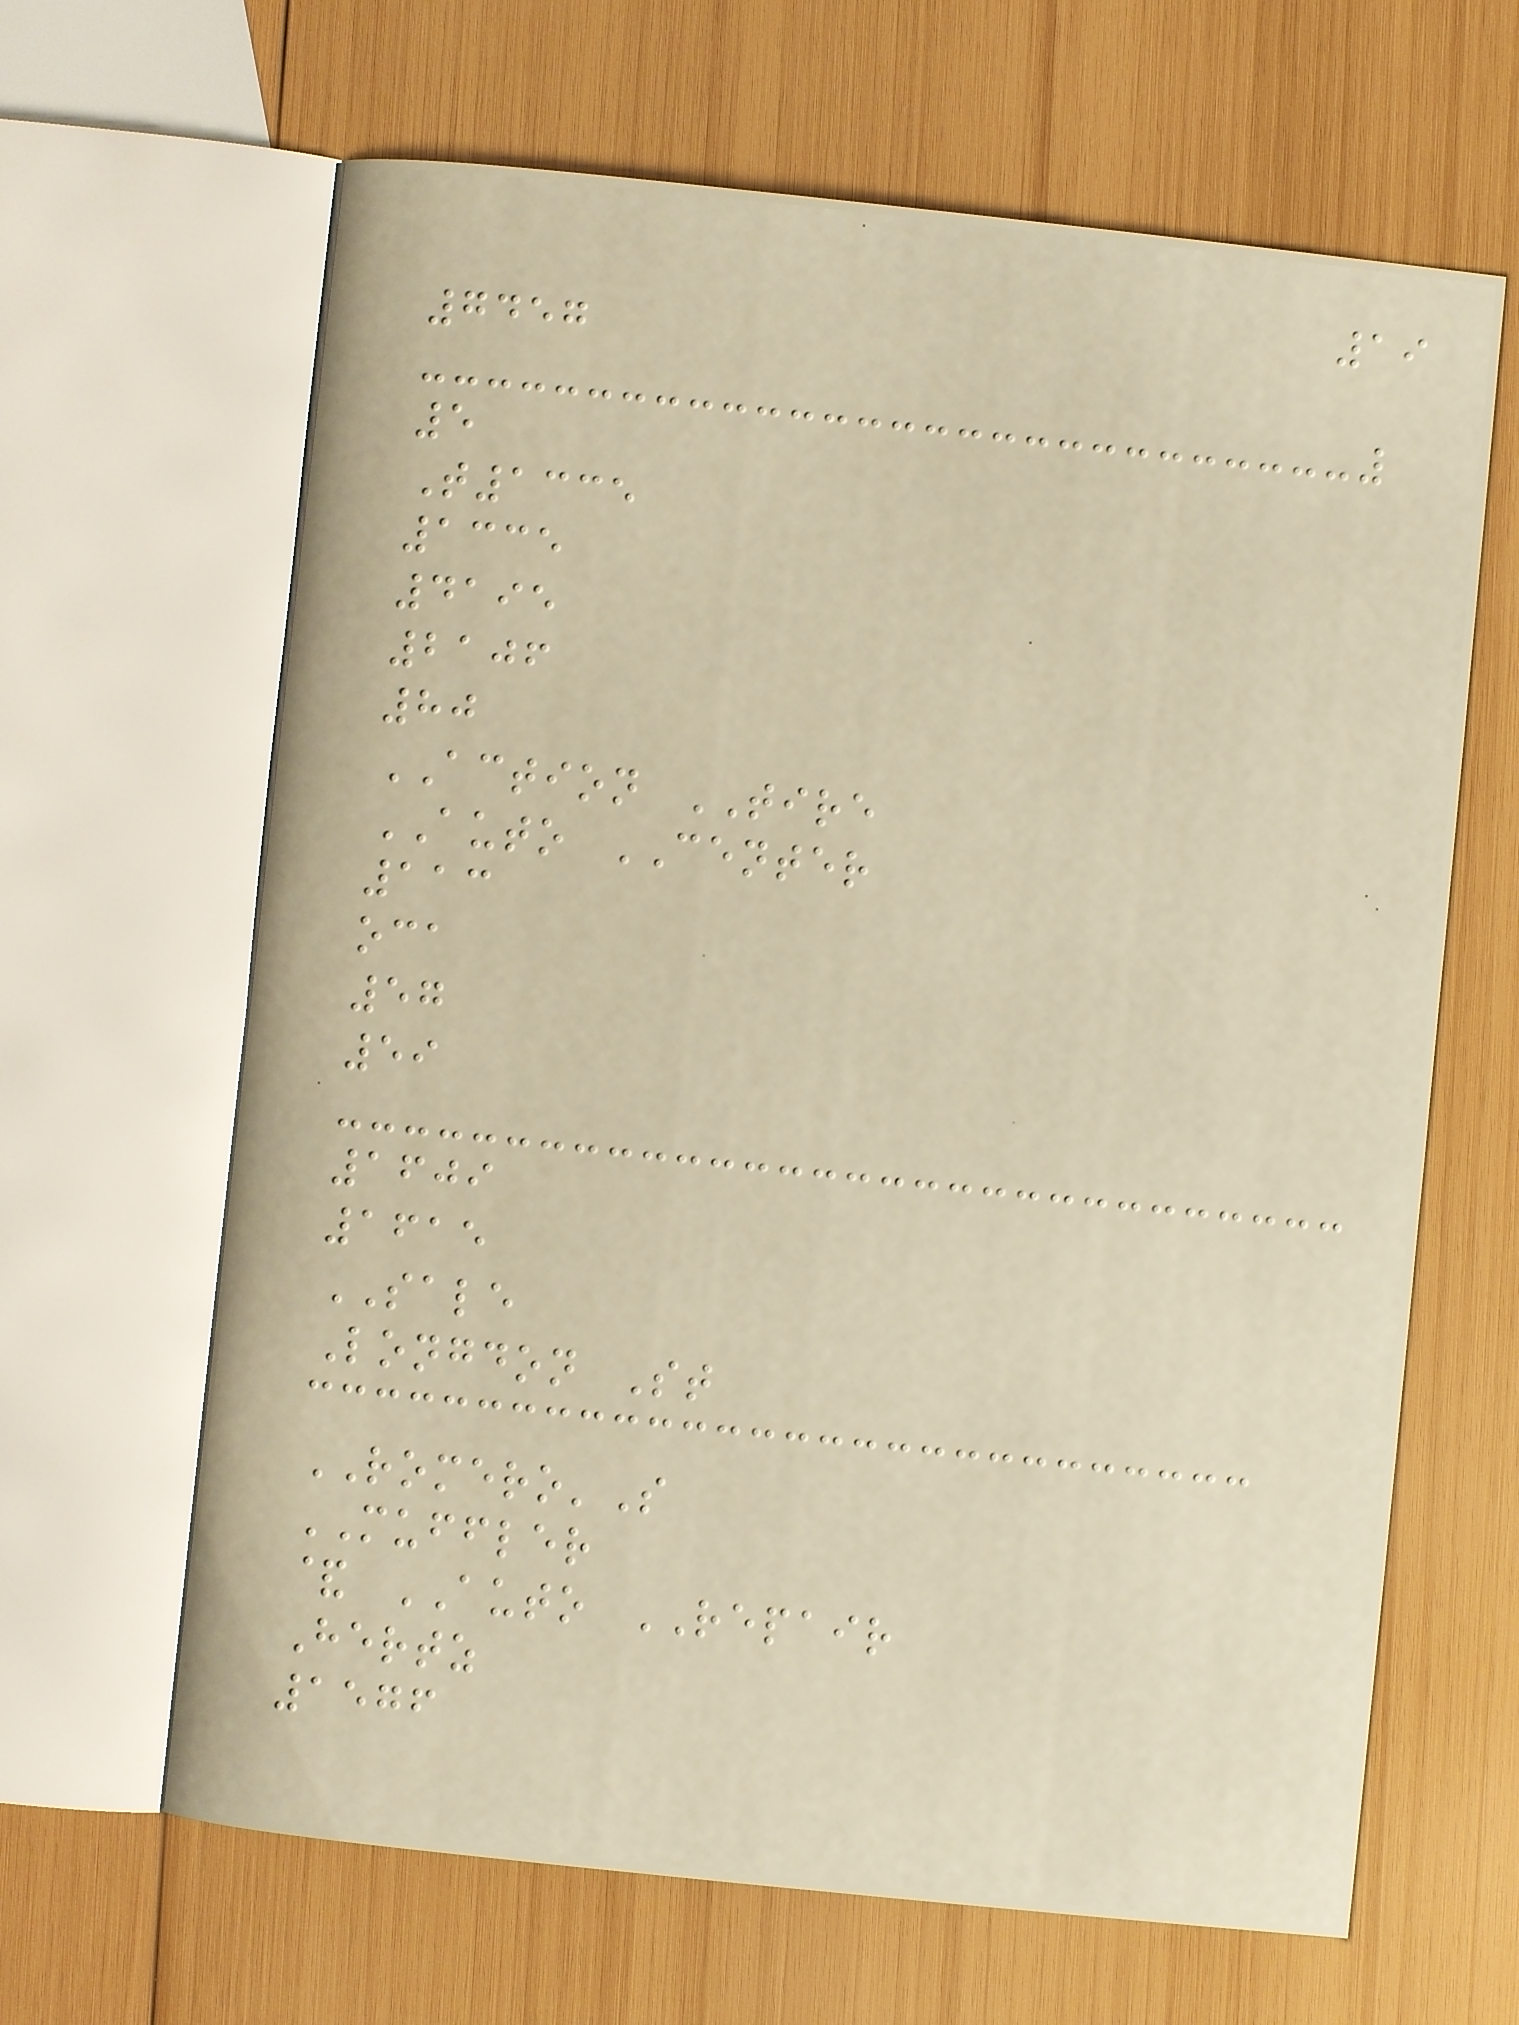19
7457
5
T1335
1335
4195
2106
80
ACTION TIRE
AUTO CENTER
113
oca
57
59
1609
1615
SALE
Longdon St
ROMERO'S
MUFFLER
& AUTO REPAIR
Hertz
1576
